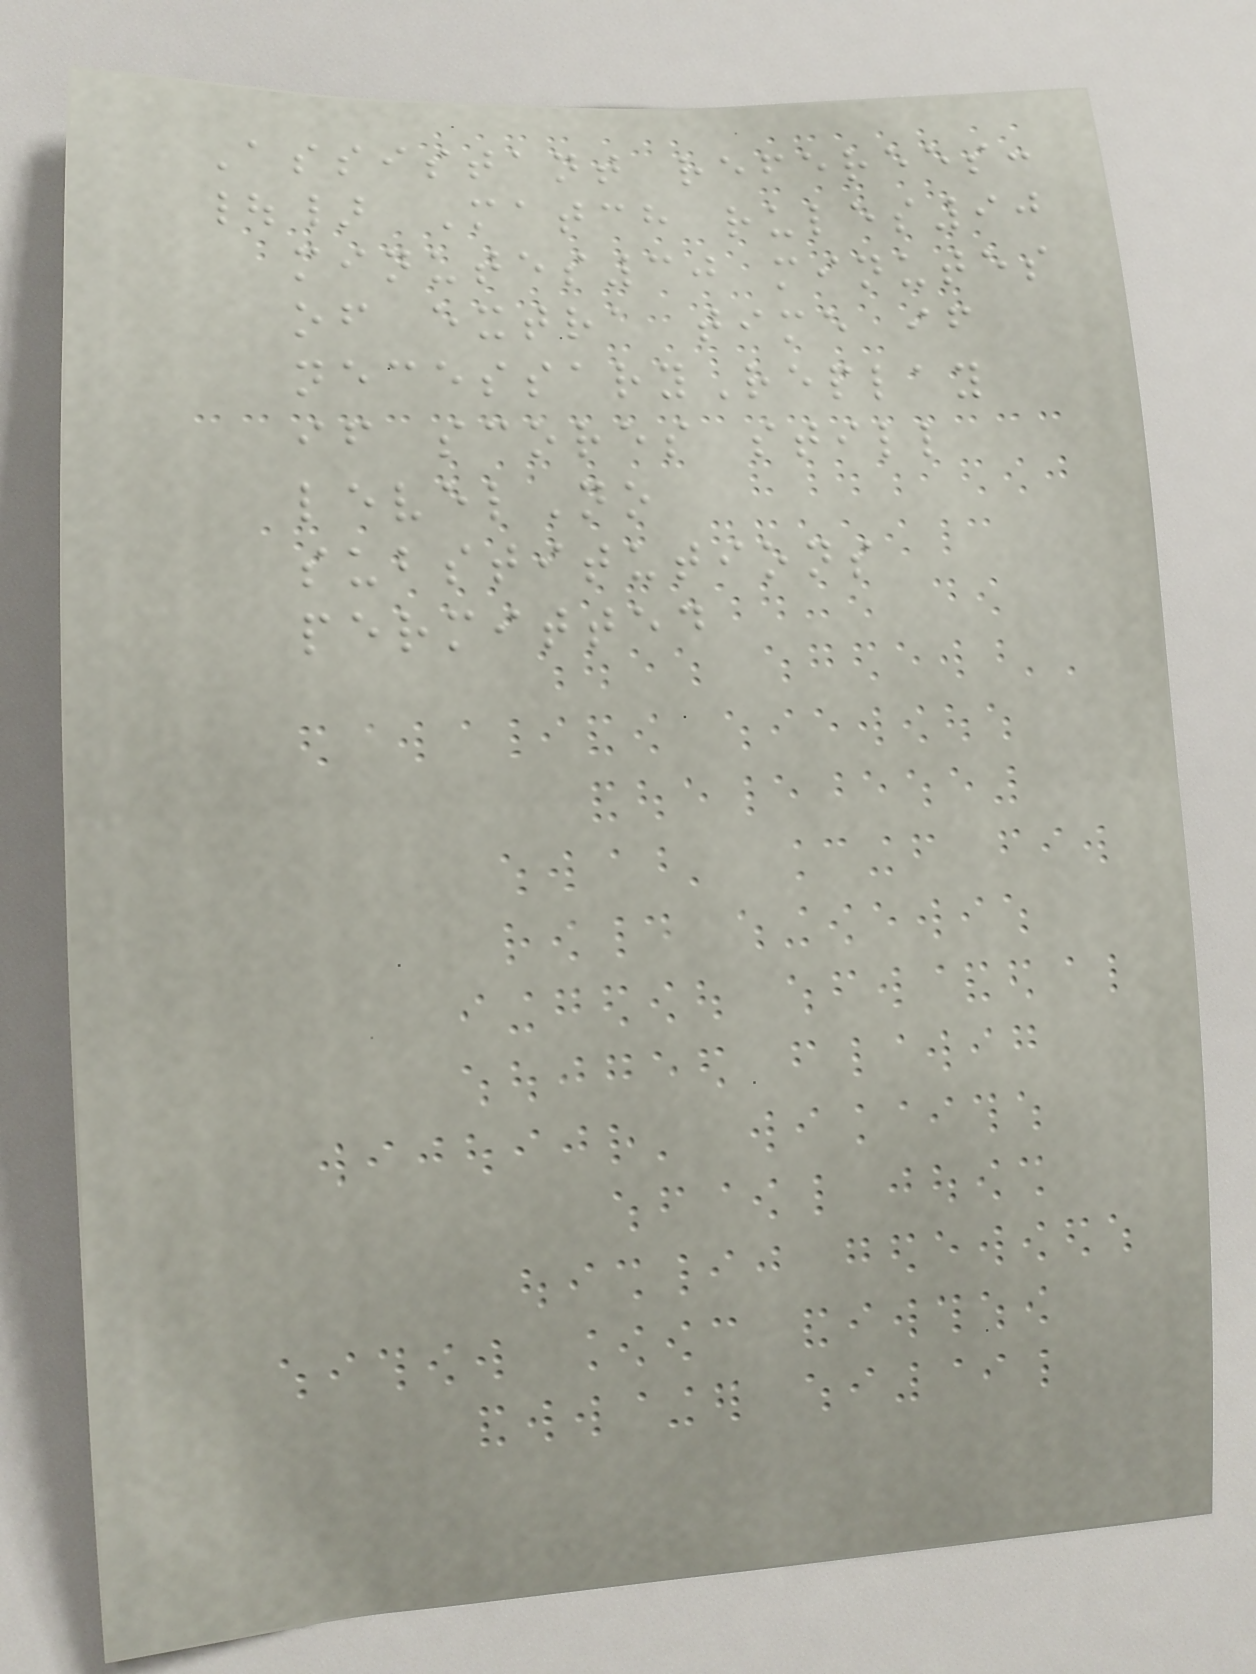Assistant referees:
|} Match rules90
minutes30 minutes
of extra time if
necessaryReplay
if scores still
levelNo
substitutions
permitted
